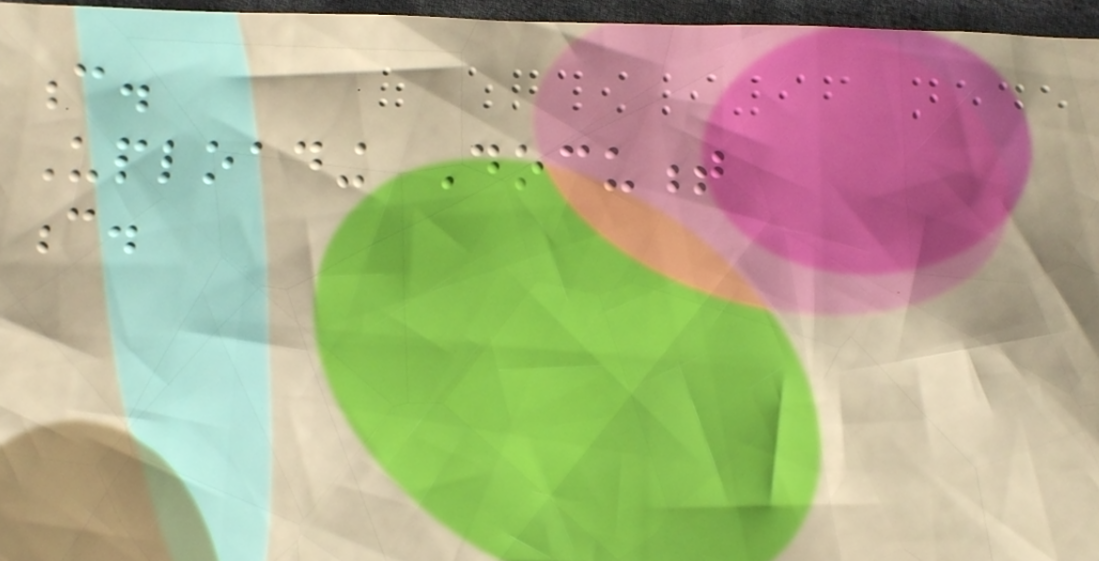c.
Uploading Document
c.
